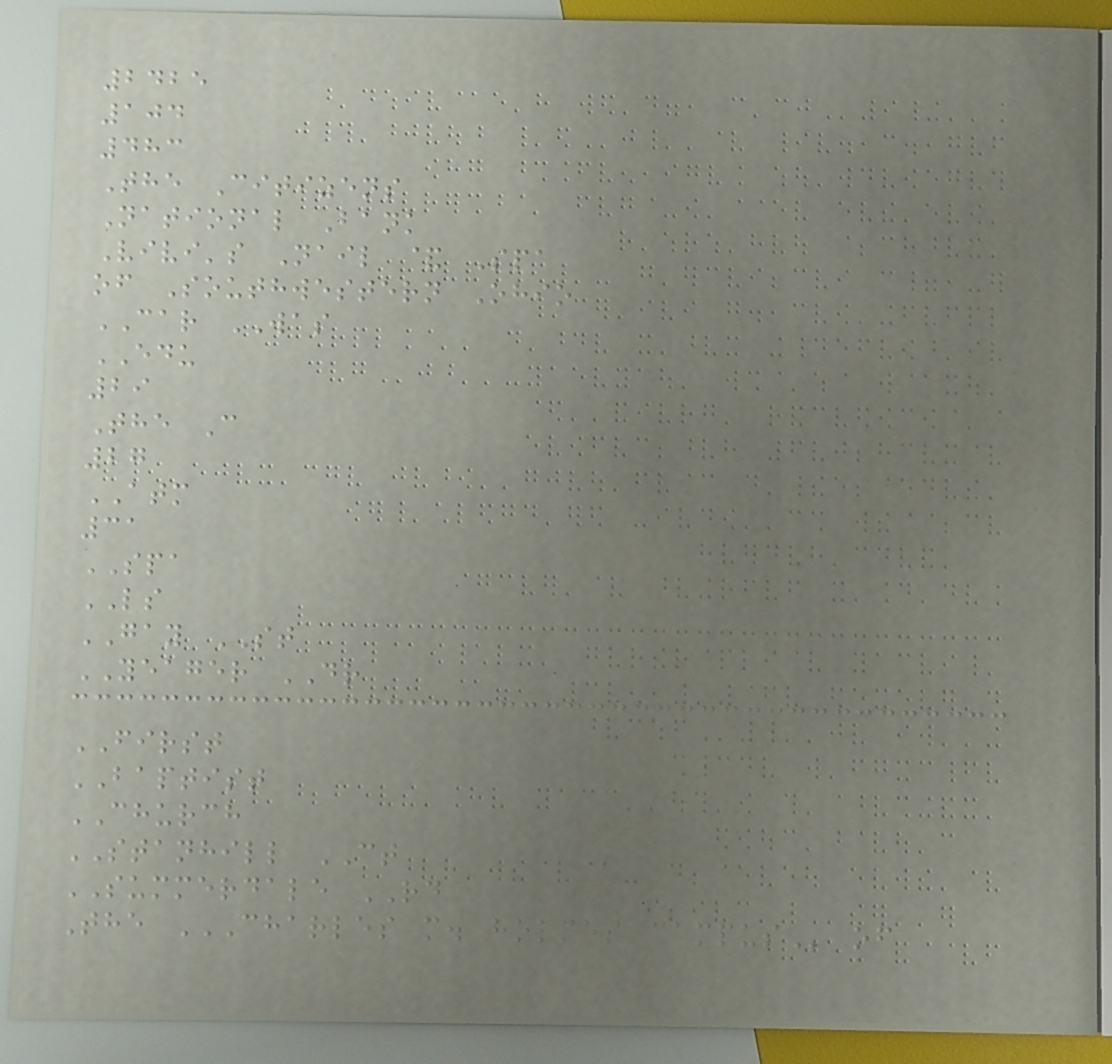2425
104
483
The Citizens
National Bank
Vivi's Nail & Spa
of Southwestern Ohio
CAR WAS
EDU
29
The C
27
ATM
31
SPA
LS
GAY ST
YEAGER DR
FIRST
BAPTIST
CHURCH
STANHILL CT
SUMMERDALE RD
The CHARLES M. HOLMES CAMPUS of
